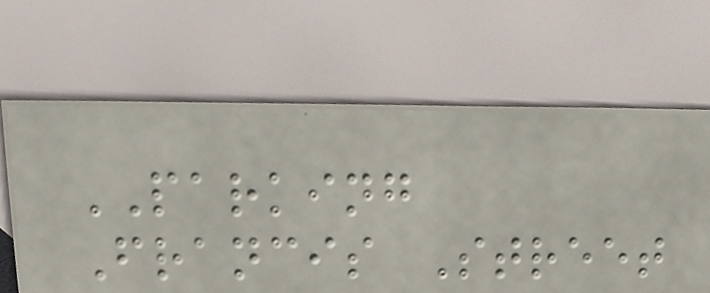PARKING
Francis Street
